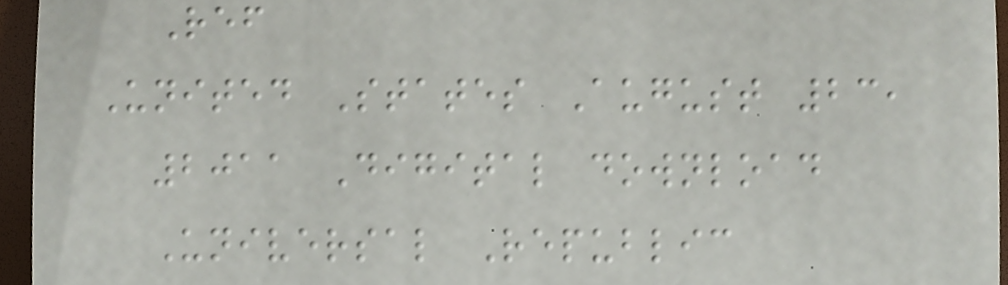Ref
United States August 23,
2011 Digital download
Universal Republic
